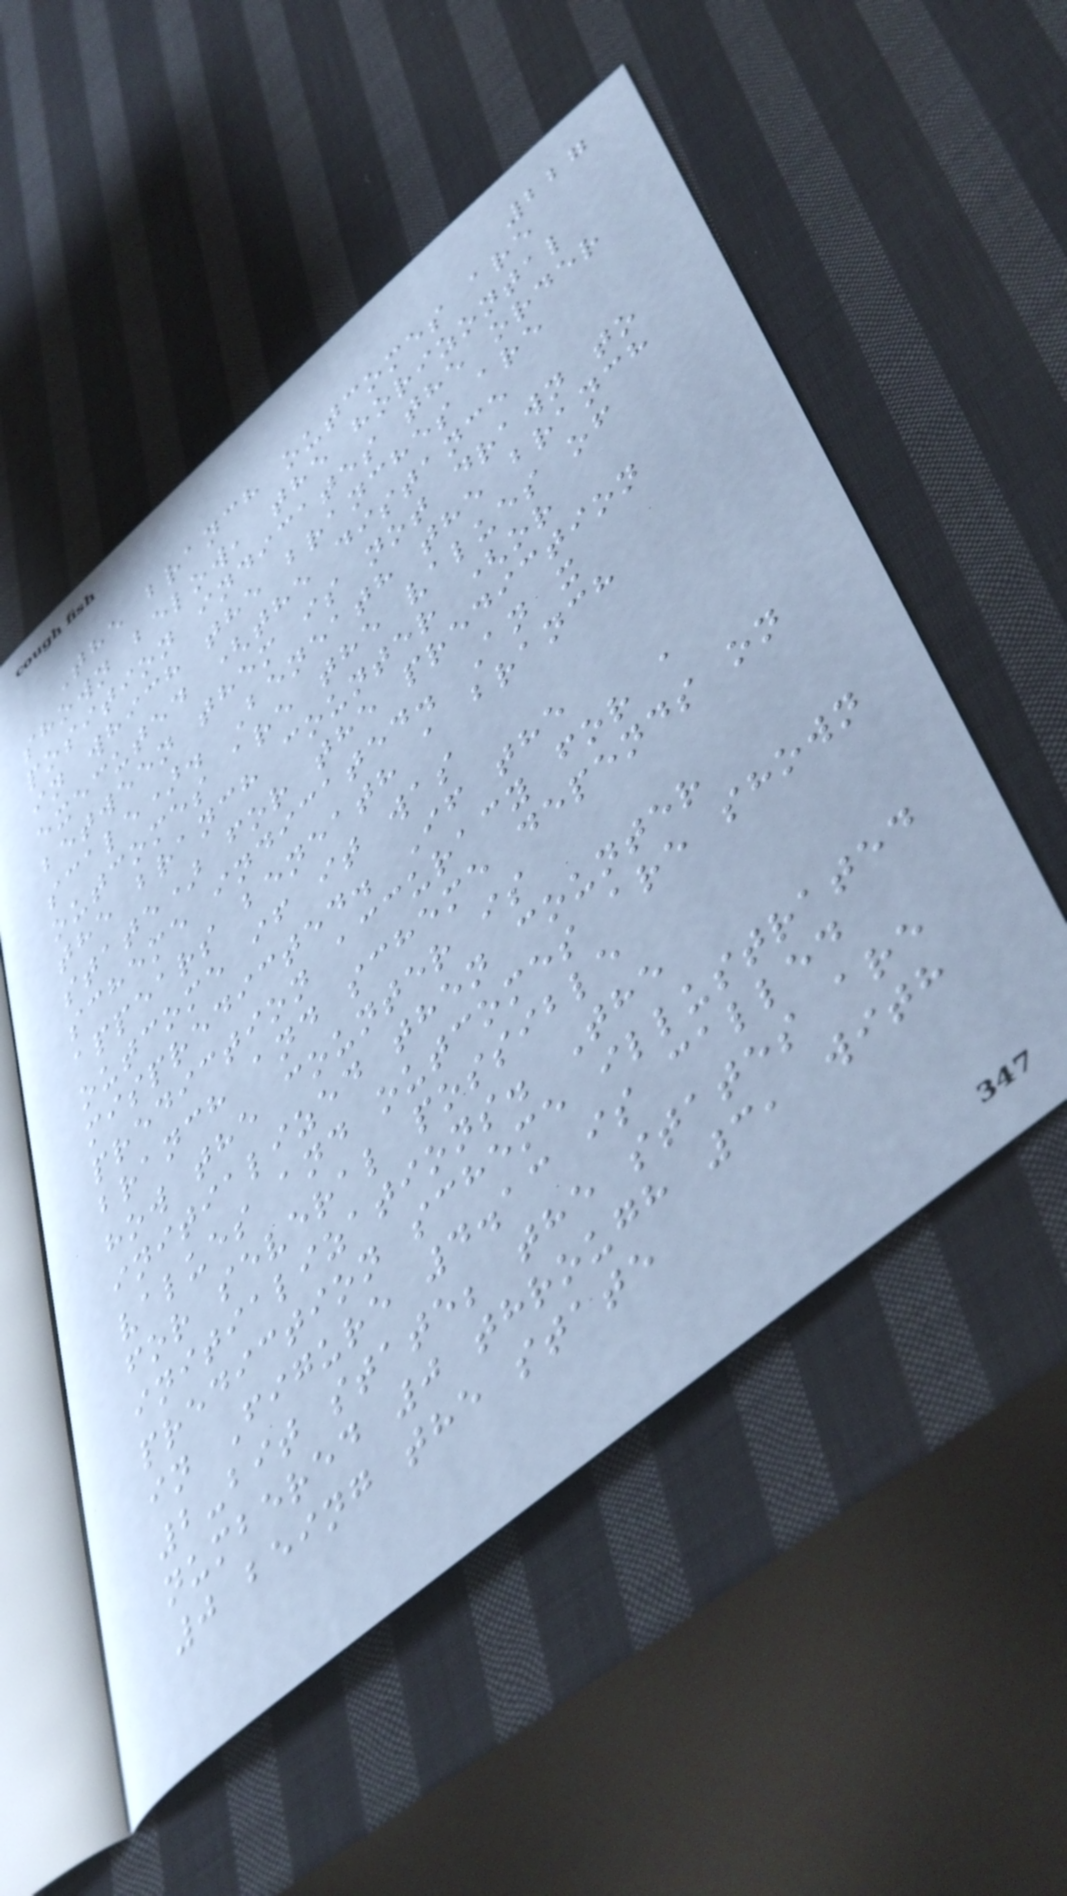227
The branch outcomes are
shown below, the horizontal
position indicates the order
in which the branches are
executed (the distance
between them is not drawn to
scale). Beneath the branch
outcomes are the values of
the branch counter (or
state) for the prediction
scheme indicated. An x
appears beneath a branch
outcome if it was
mispredicted. If the
prediction accuracy for a
branch and scheme depends on
how the counter is
initialized then counter
values and outcomes are shown
for several possible
initializations. The
prediction scheme illustrated
in Figure 4.13 is called
2-bit state; the states are
numbered 0 through 3, with
0 being the state
